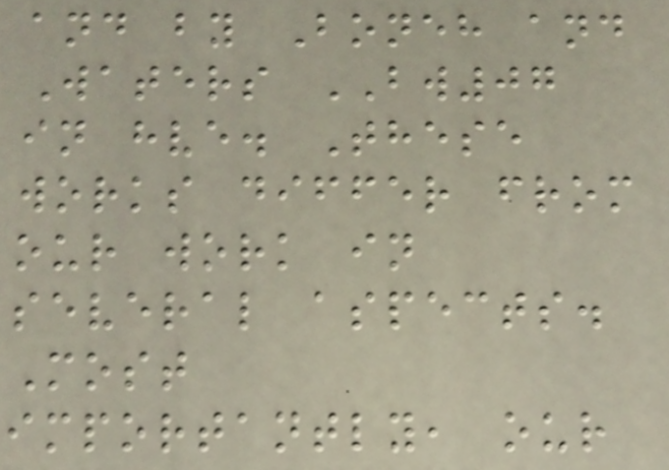and by Boneh and
Waters BW07
in hve. These
works differ from
our work in
several aspects.
Most
importantly, our
